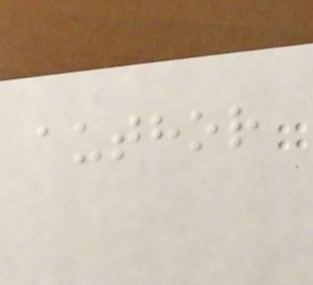author
